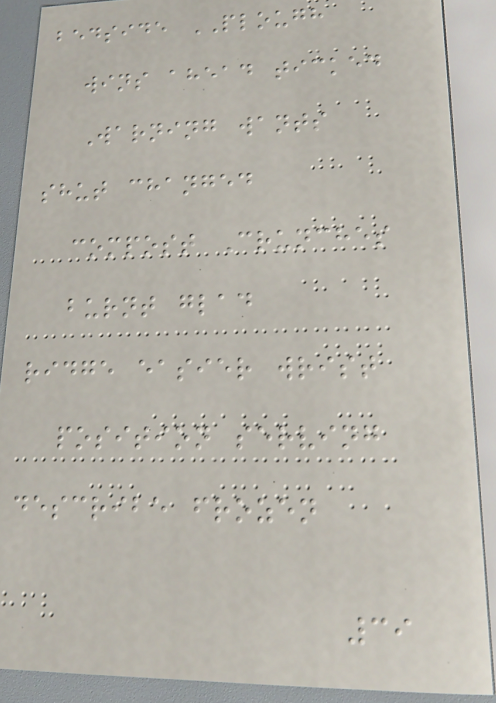bedside PLOUGH
wins ahead ticked
Warning wants
shut changed
compost Crunches
burnt glad
ridge easier wrist
position serving
describe frozen
39
